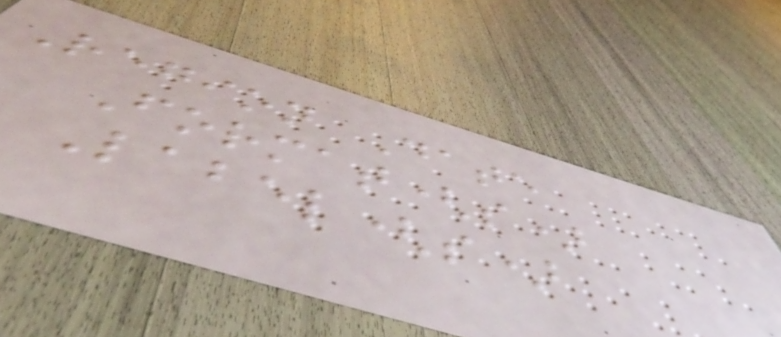Region Date
Format(s)
Label(s)
